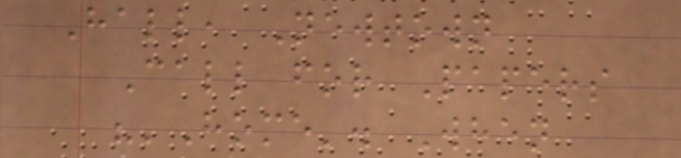Hall, Newtown
Call for Papers
"'Home'. When
